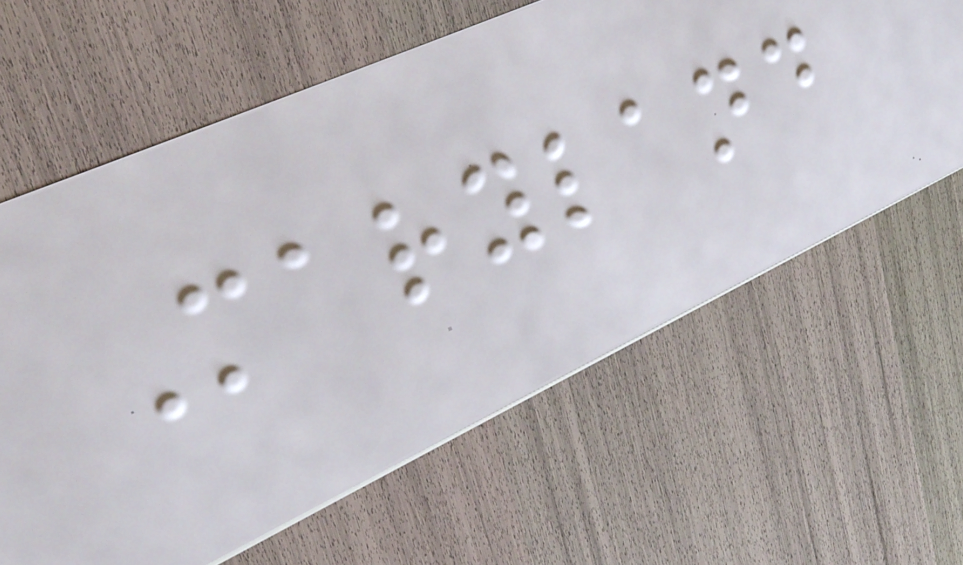Maryland
